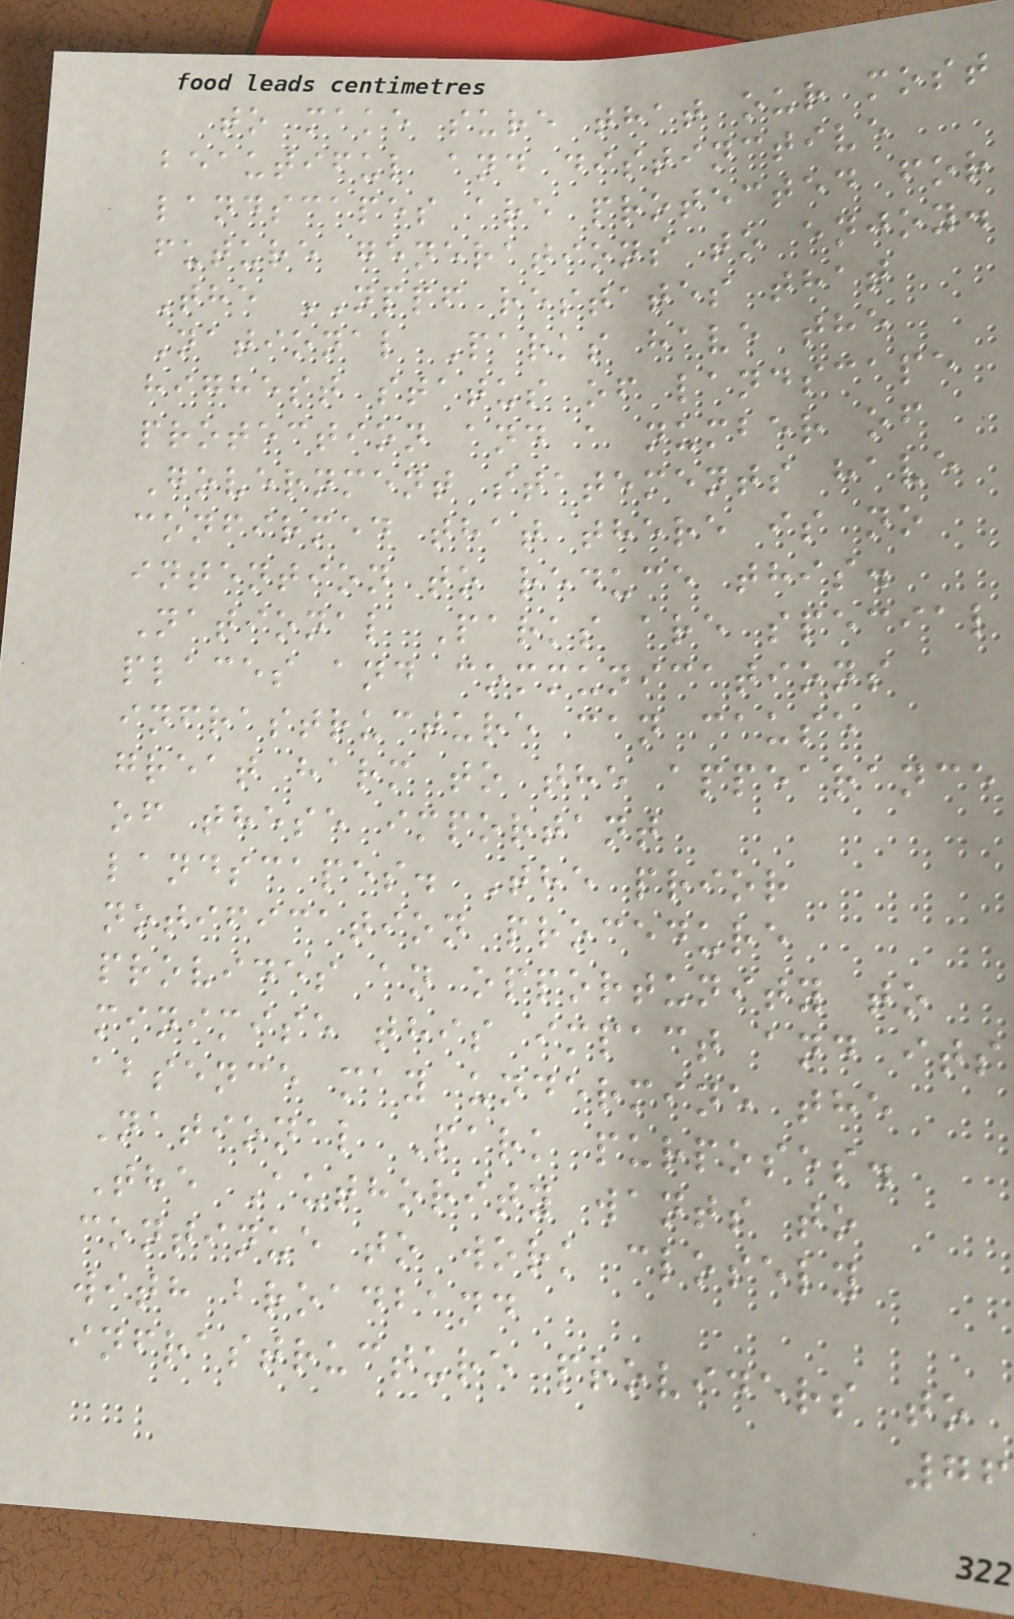to make sure that our most
beautiful and distinctive
landscapes are protected for
future generations to enjoy.
The NPPF restates that
National Parks have the
highest status of landscape
protection and a number of
Government statements have
confirmed that there is no
intention to reduce this.
National Parks are special
places and communications
infrastructure can cause
great harm to the appearance
of these important
landscapes. The prior
notification procedure
provides an opportunity to
minimise this impact and its
absence may undermine the
National Park purposes.
The Authority wants to
continue to work closely
with broadband
infrastructure providers to
76
